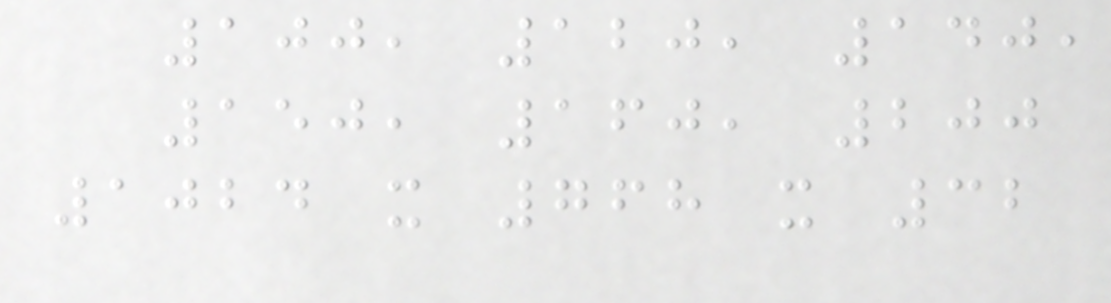100, 120, 140,
150, 160, 200
1024 x 768 x 32
